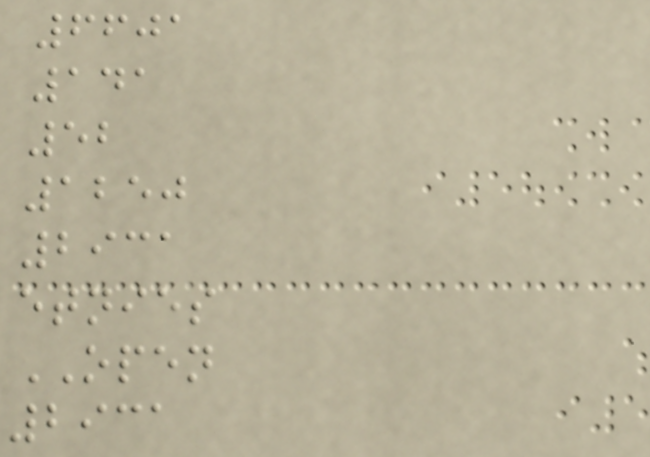6601
141
52
1250
2931
etnies
OPEN
2931
